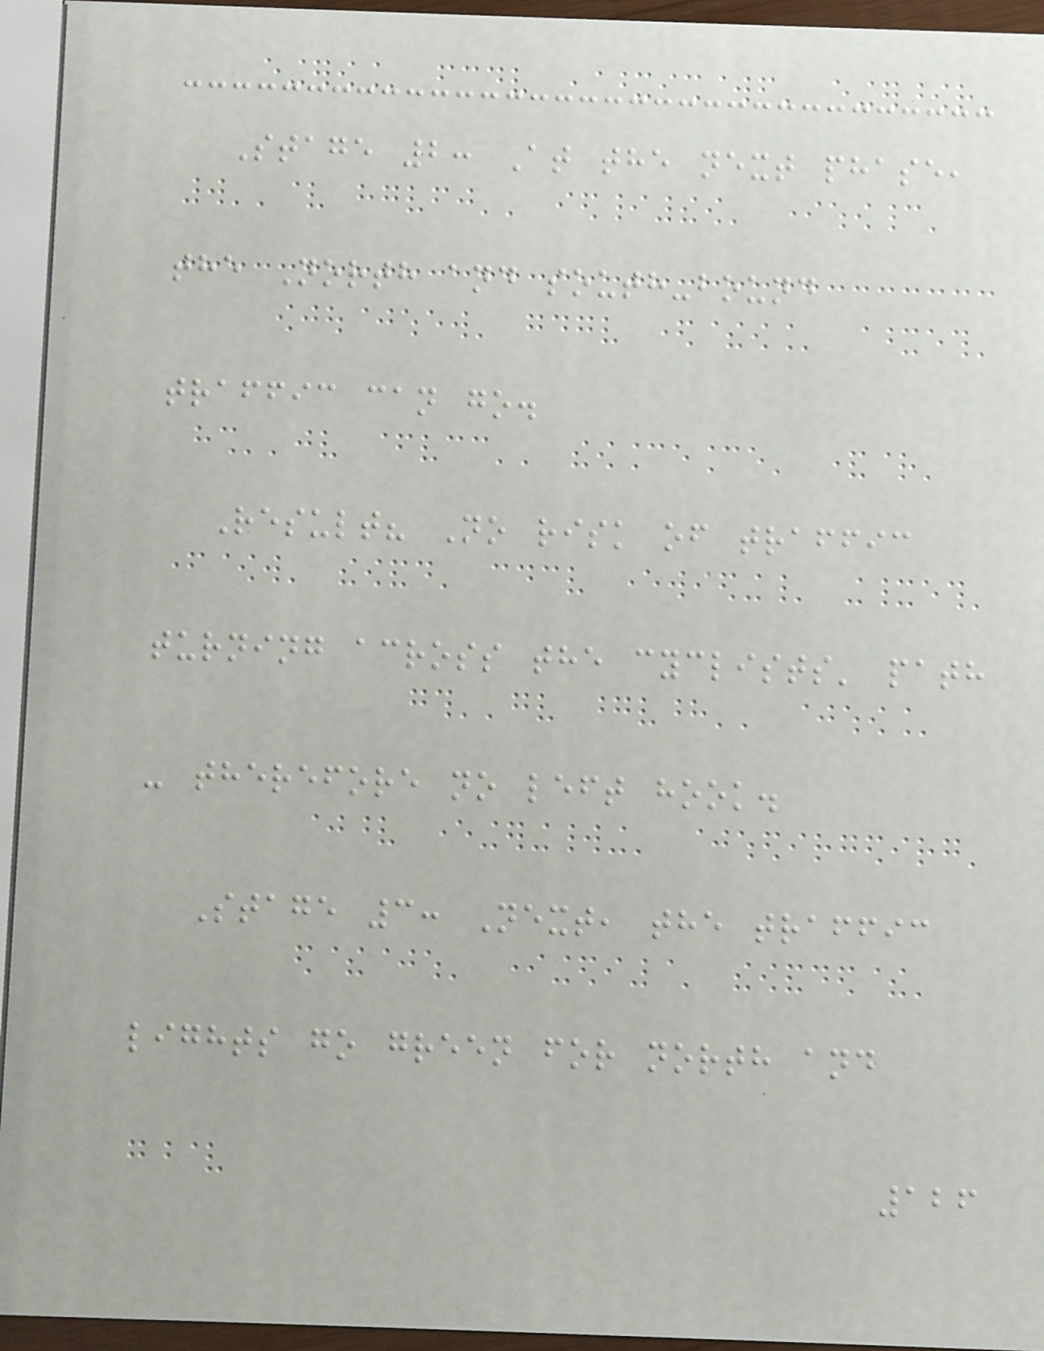Stage 2: At the next phase,
the North and south-bound
traffic can go.
Result? No risk of traffic
turning across the cyclists' path
- therefore no left hook.
Stage 3: Next, the traffic
lights go green for north and
126
